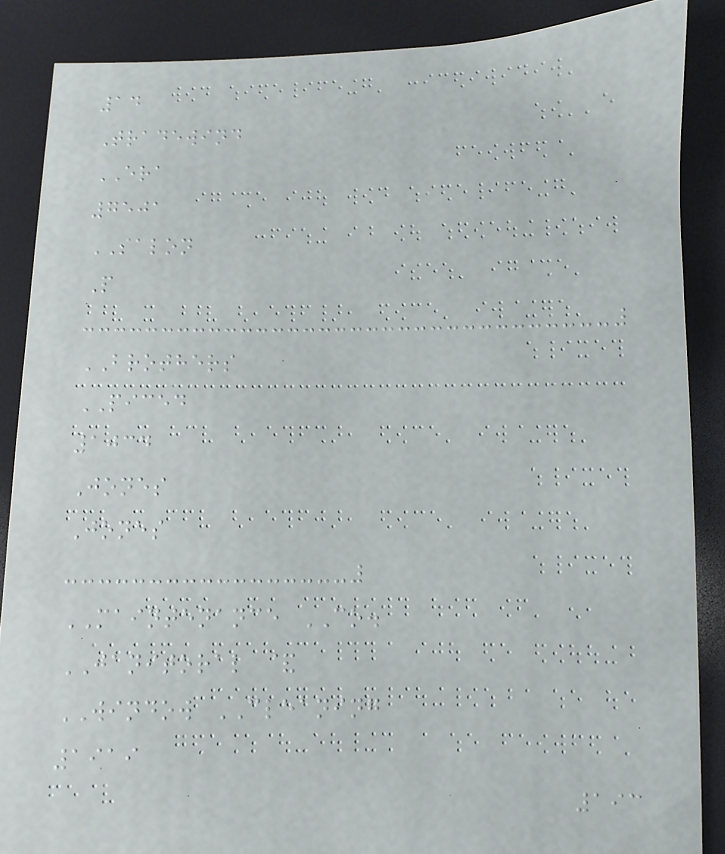14
Tradewind
ERA
7501
SALON
P
BROTHERS
PICED
1034
Jones
Jones
MAINTENANCE CO.
JANITORAL &
WINDOW CLEANING
1919
193
